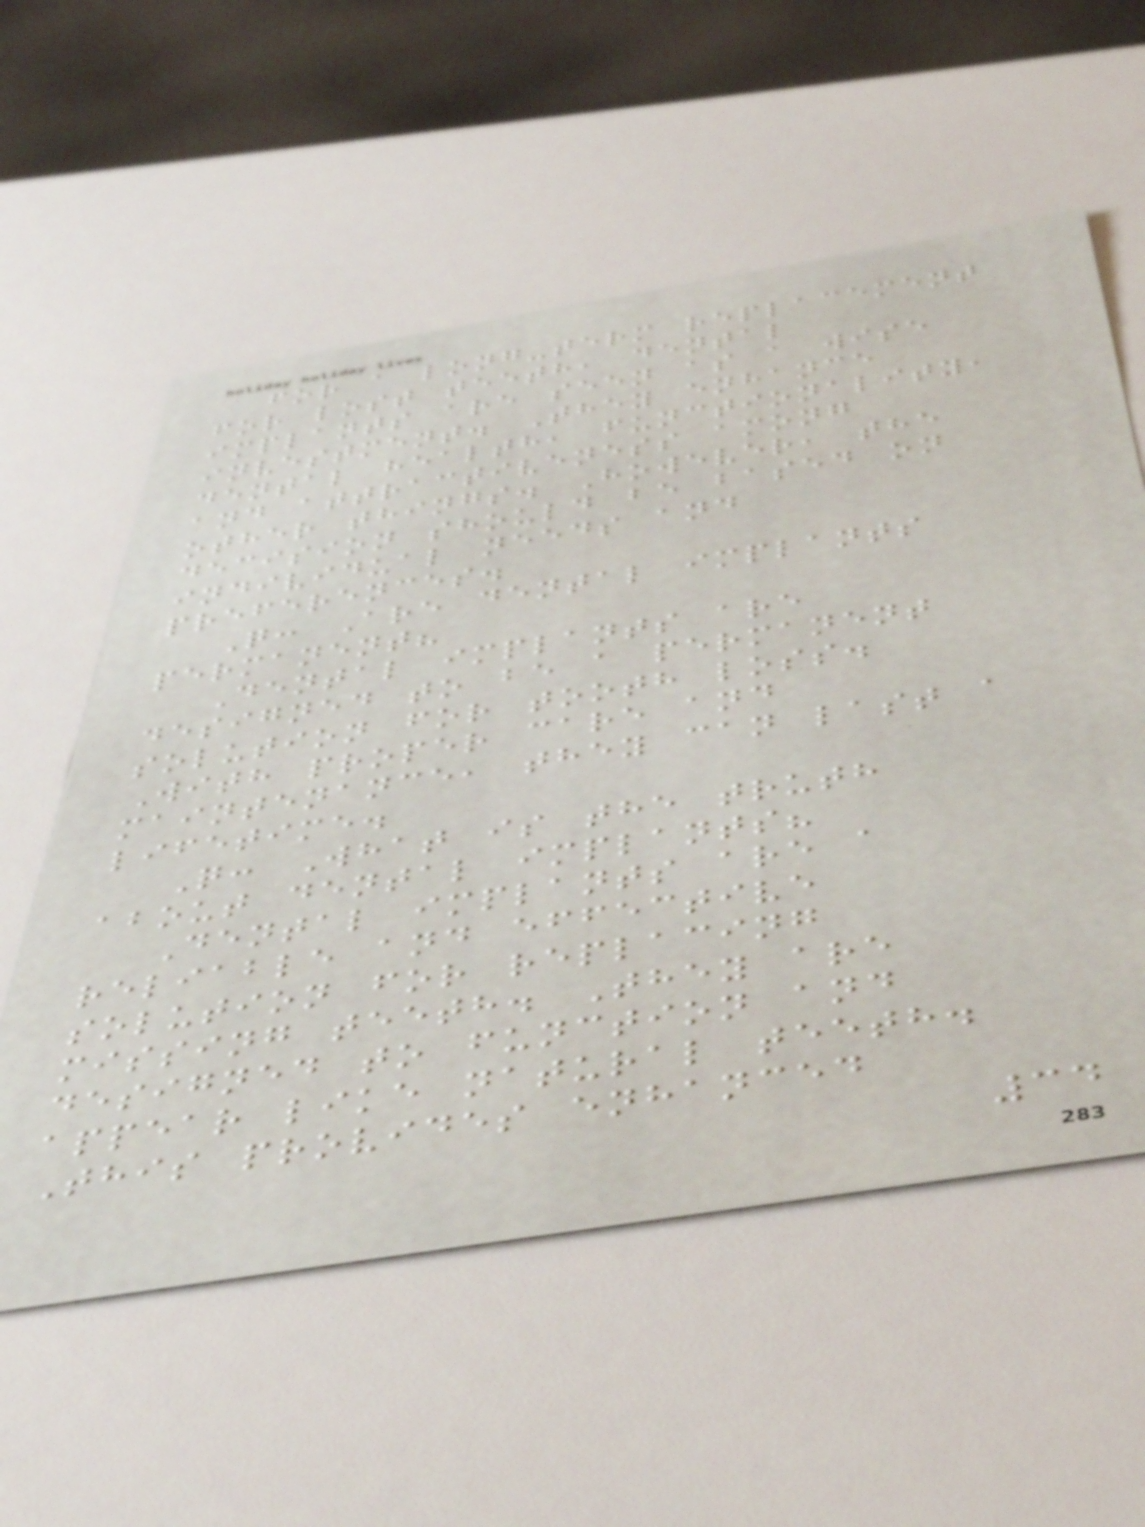for a long-term replacement
for lost teeth, dental
implants are seen as a wise
investment. They enhance
dental health, functionality,
and attractiveness among
other things. However, the
decision should be based on
individual needs and
preferences.
Q: Are dental implants
permanent?
Dental implants are
designed to be a permanent
solution for tooth loss.
With proper care and
maintenance, they can last a
lifetime.
Q: What is the truth
about dental implants?
Dental implants are a
reliable and effective
solution for replacing
missing teeth. They are
designed to function and
appear like natural teeth.
This provides enhanced
34
